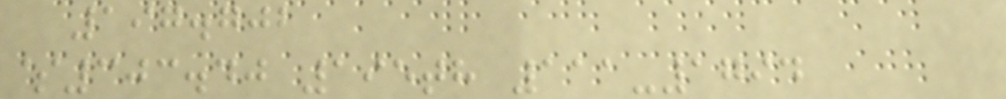197.702
$303.40 195th 111-1794
